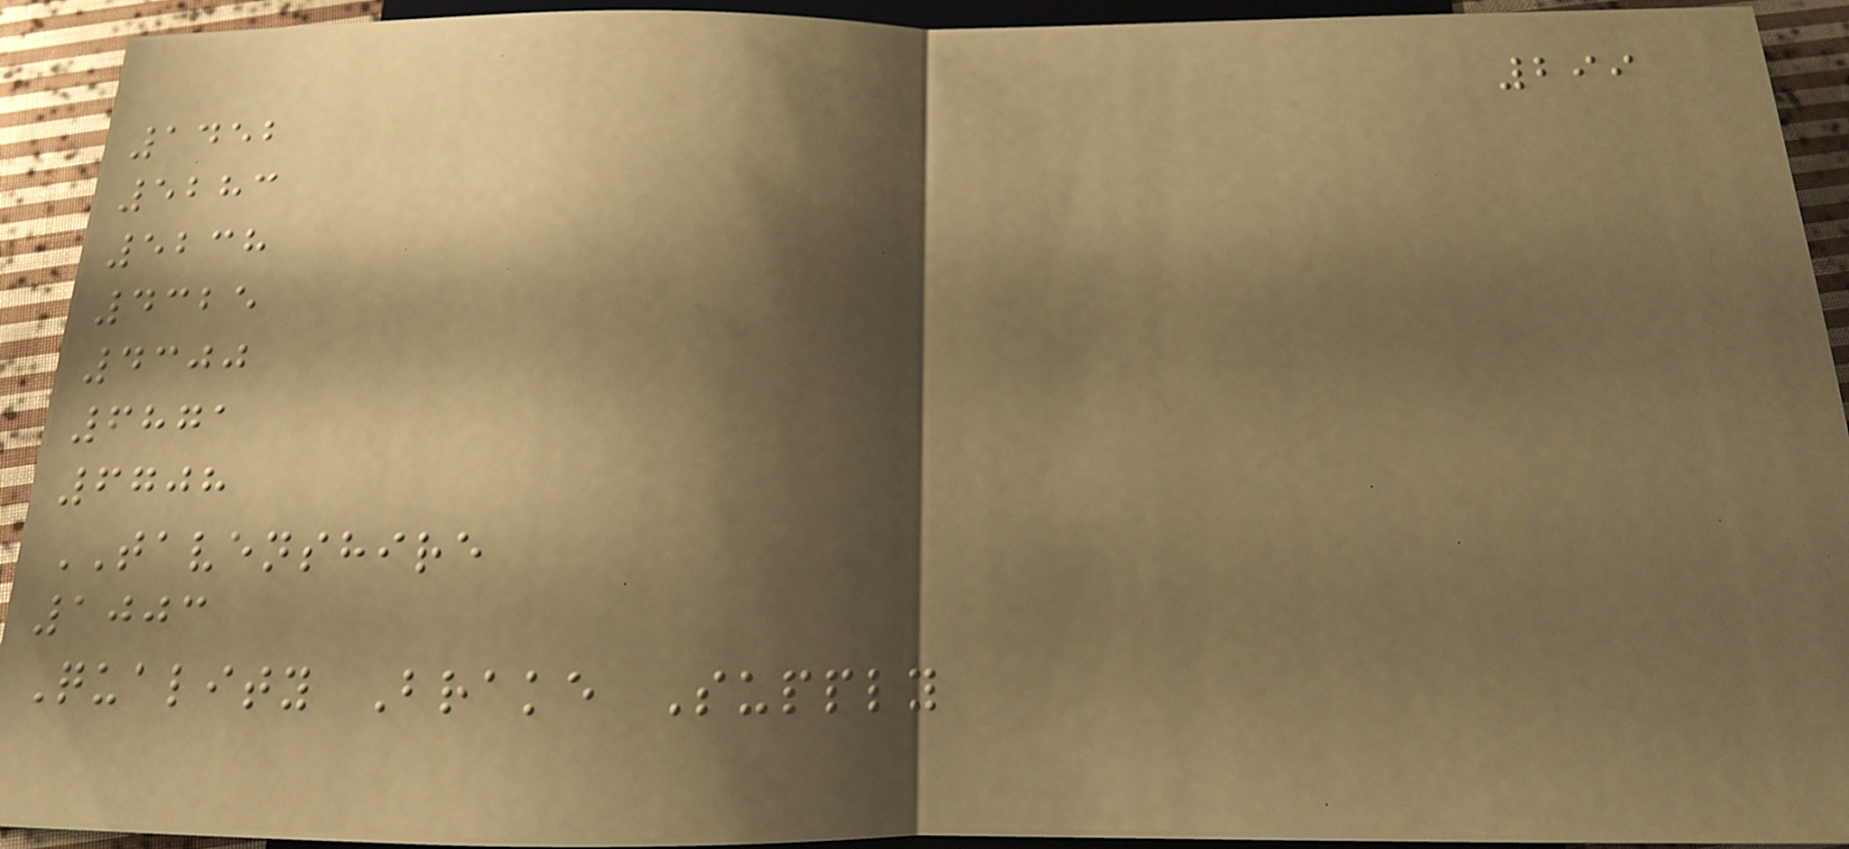299
1452
5283
5238
4325
4300
6871
6708
TAVENSHIRE
1003
Quality Brake Supply
